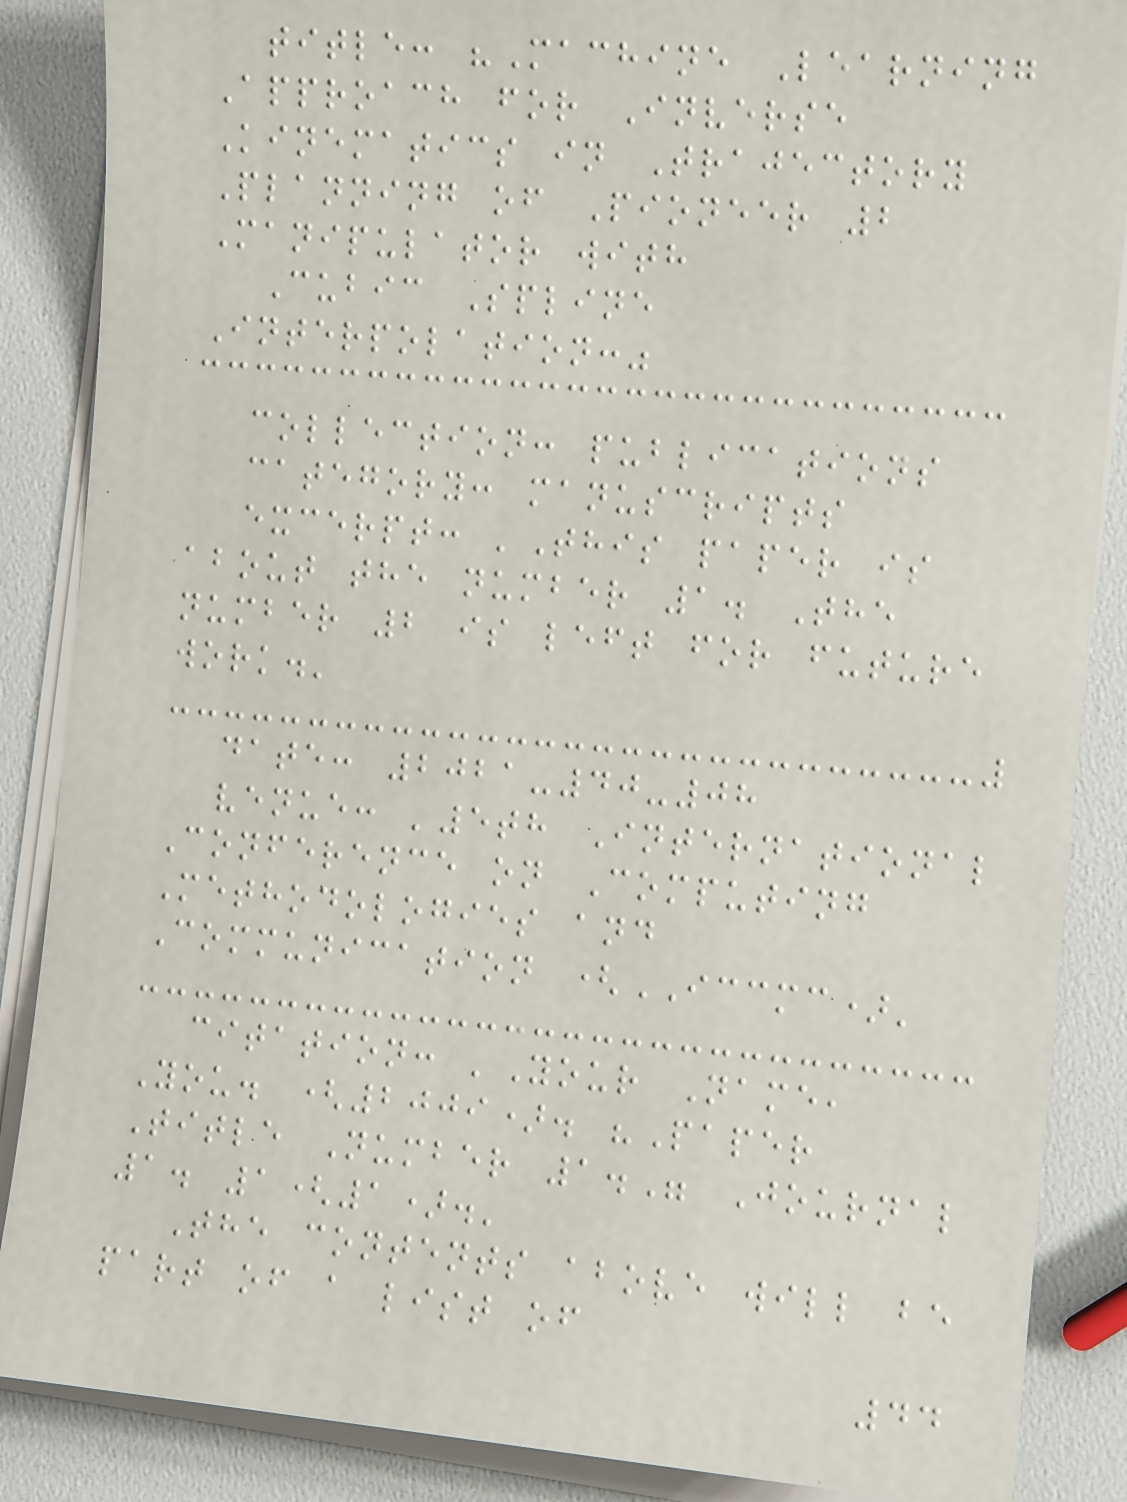title: "Machine Learning
Approach for Inverse
Kinematics in Trajectory
Planning of Pioneer 2
Manipulator with
Cubic Spline
Interpolation:"
collection: publications
category: manuscripts
excerpt: 'This paper is
about the number 1. The
number 2 is left for future
work.'
date: 2021-40-08
venue: '5th International
Conference on Computing
Methodologies and
Communication (ICCMC)'
citation: 'Your Name,
You. (2009). "Paper
Title Number 1." Journal
1. 1(1).'
The contents above will be
part of a list of
44
